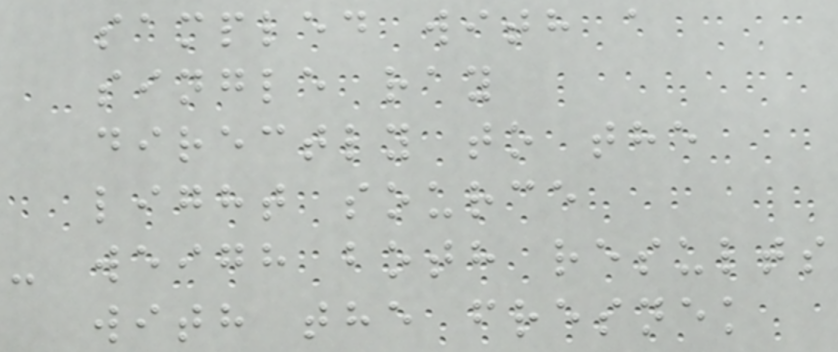sampled with a
single ray
directly to the
light source
- weigh both results
with the fresnek
